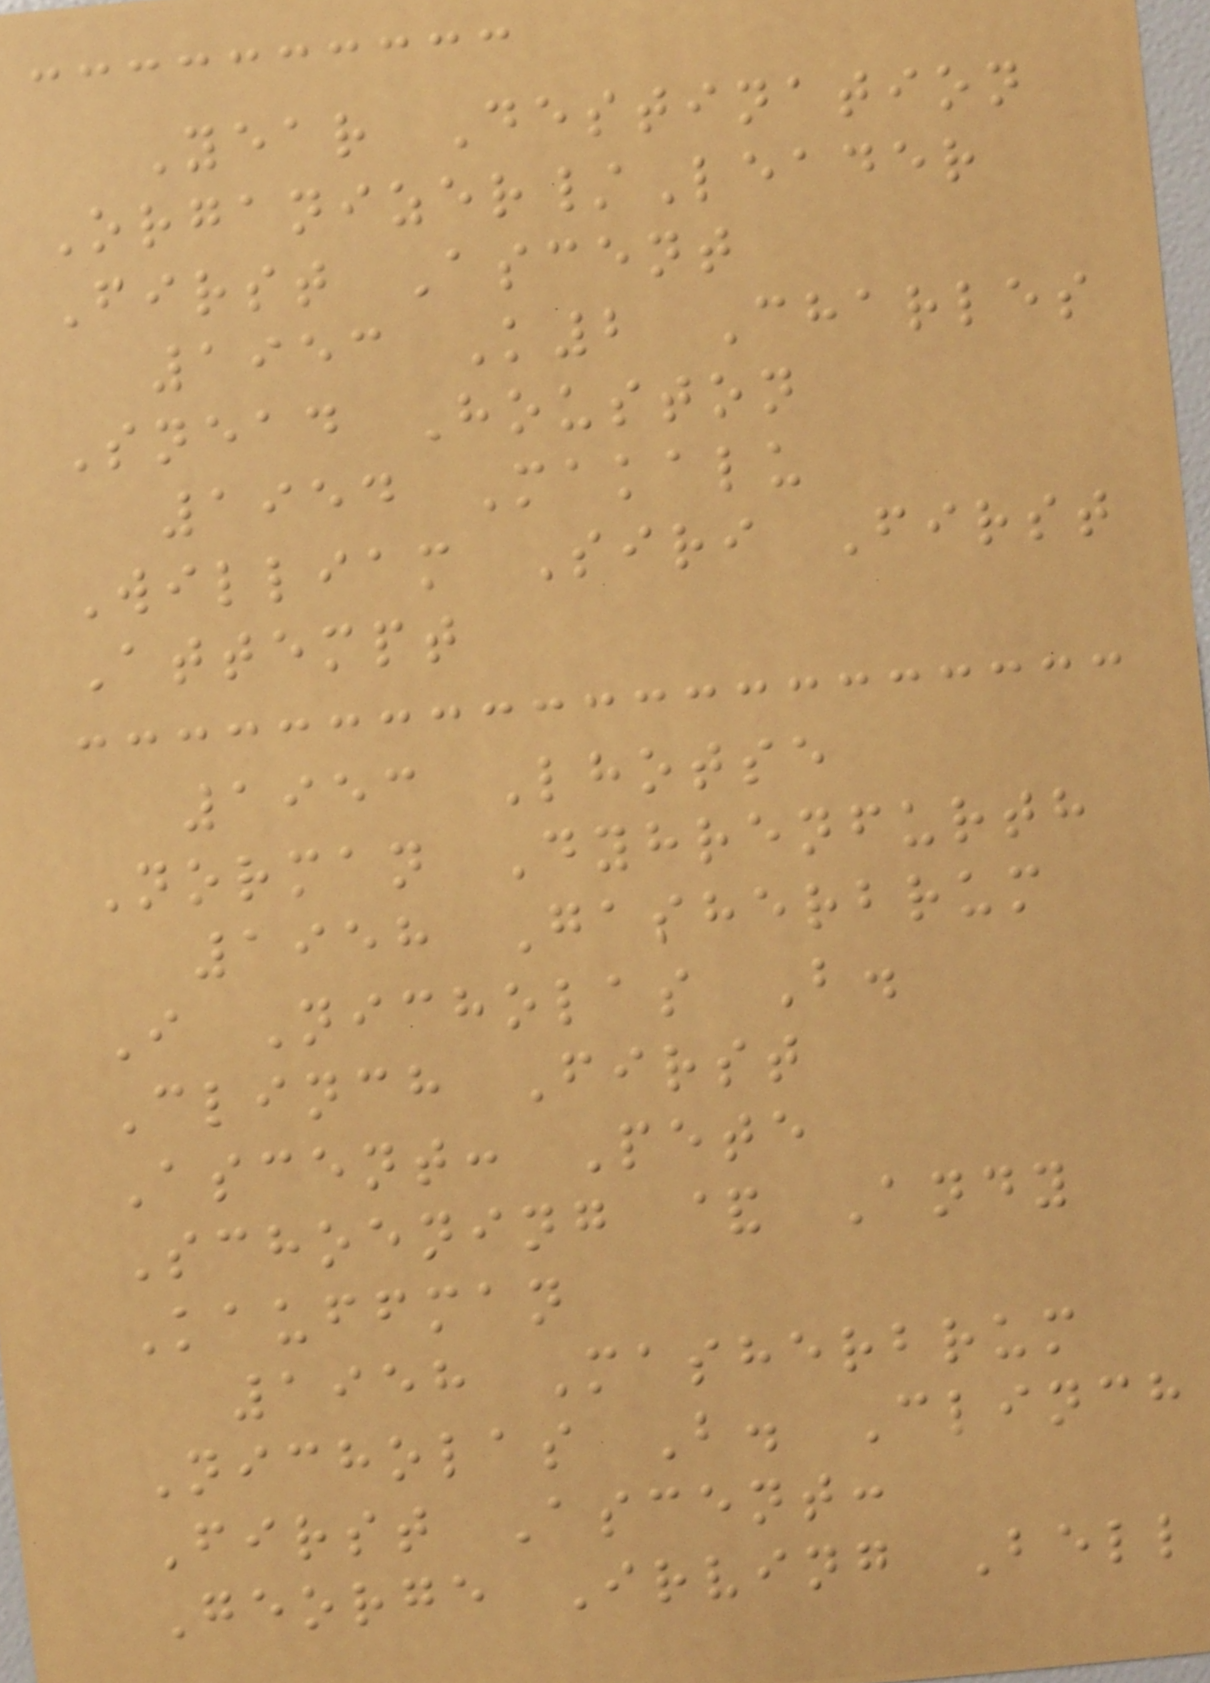Year Destination
Organizer/Leader
First Ascent
1953 K2 Charles
Snead Houston
1954 Makalu
William Siri First
Attempt
1953 Lhotse
Norman Dyhrenfurth
1958 Gasherbrum
I Nicholas B.
Clinch First
Ascent: Pete
Schoening & Andy
Kauffman
1958 Masherbrum
Nicholas B. Clinch
First Ascent:
George Irving Bell
